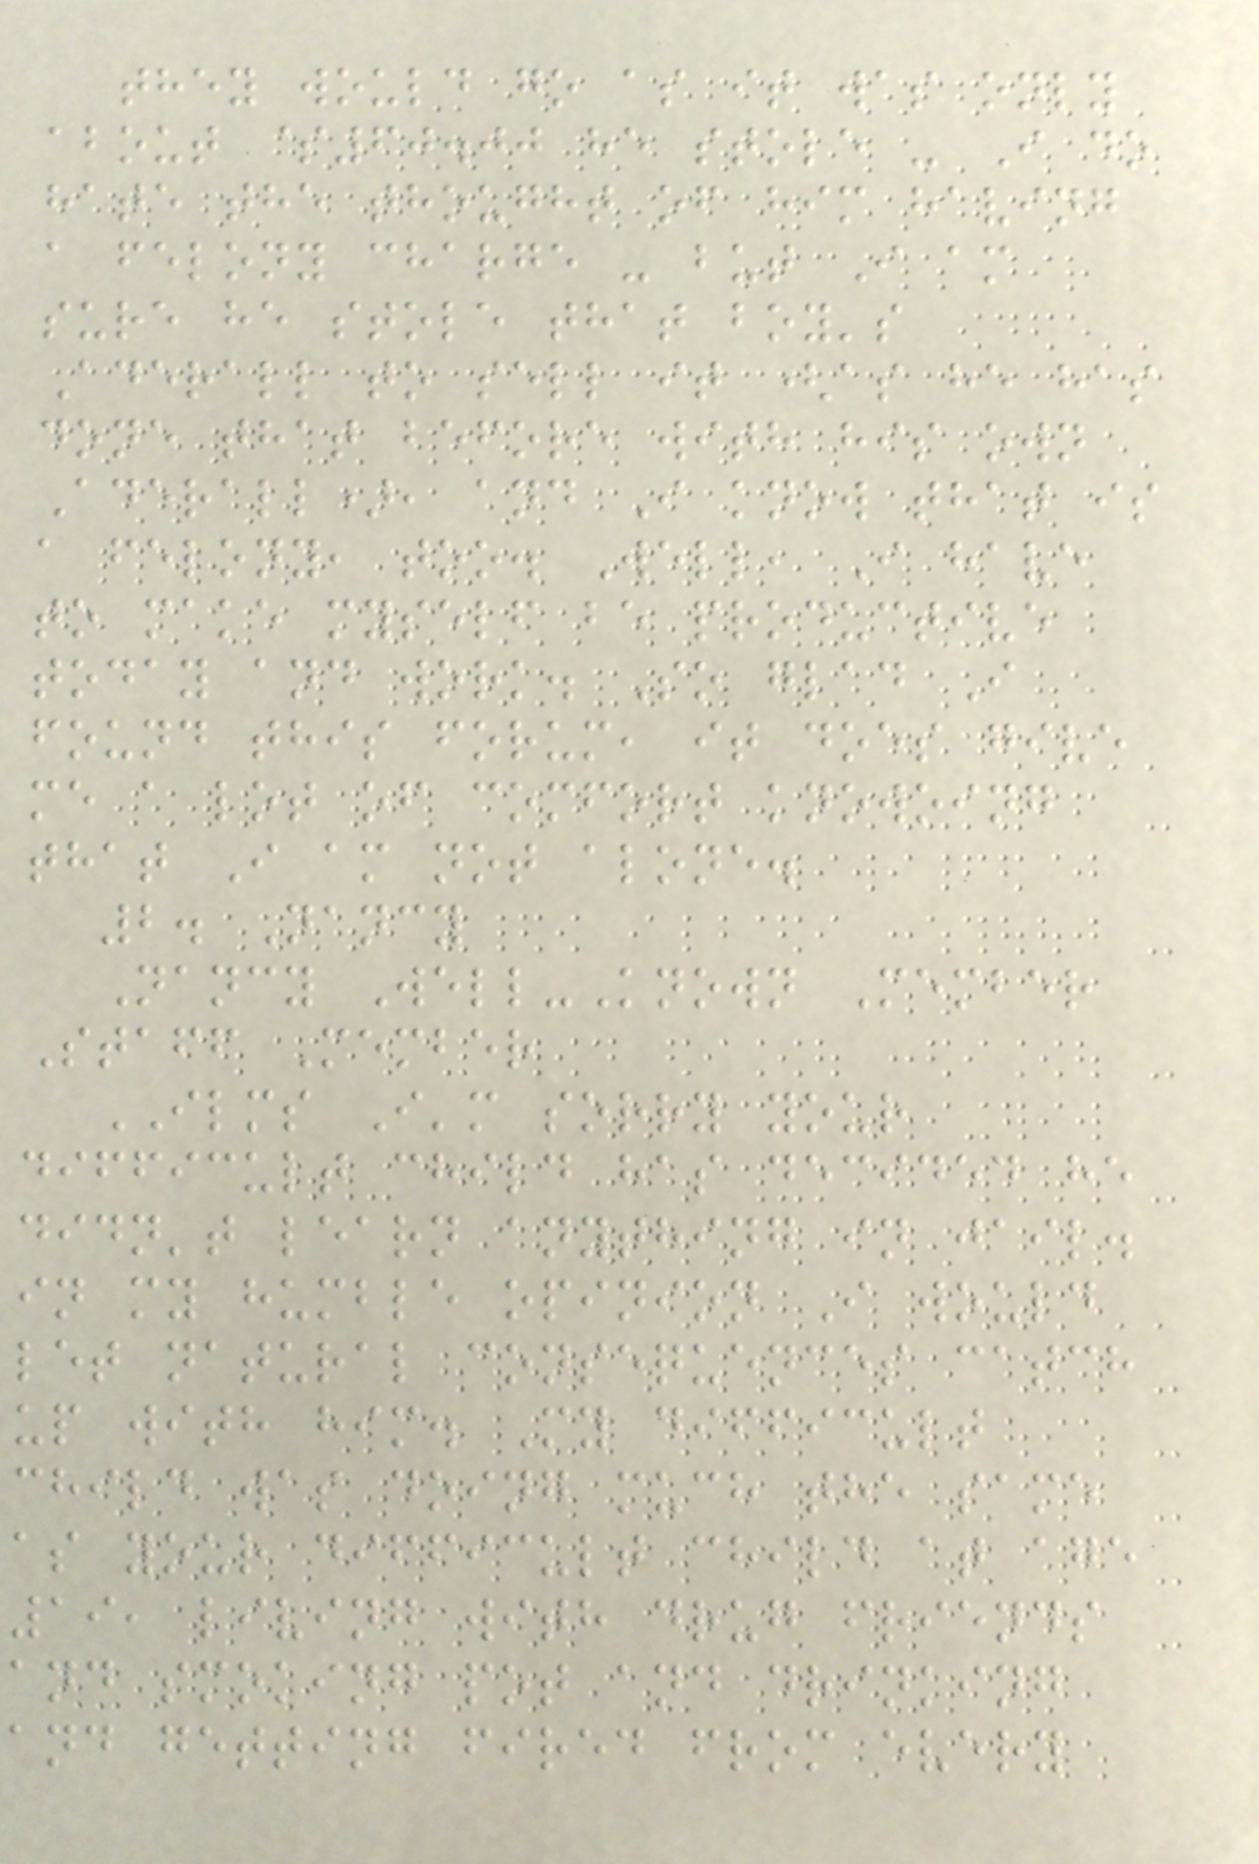they would go as it was only
about $60.00 he stole - I do
hate the thought of him having
a felony charge - but I am
sure he stole that boy's
Aderall to sell it (as he has
done that before with his own
Aderall), and I know that is
a felony, too. Well, I have
to make myself be productive
today and work. So glad I
found this forum, it does give
me a lot of comfort knowoing
that I am not alone.
2. Nancy
Nancy Well-Known Member
Staff Member
ILMS I'm sorry your
difficult child has decided he
didn't learn anything in jail.
in my humble opinion I would
let natural consequences catch
up with him. My difficult
child was doing much the same
as your difficult child at age
19, living with drug friends
and smoking pot and drinking
and getting fired from every
